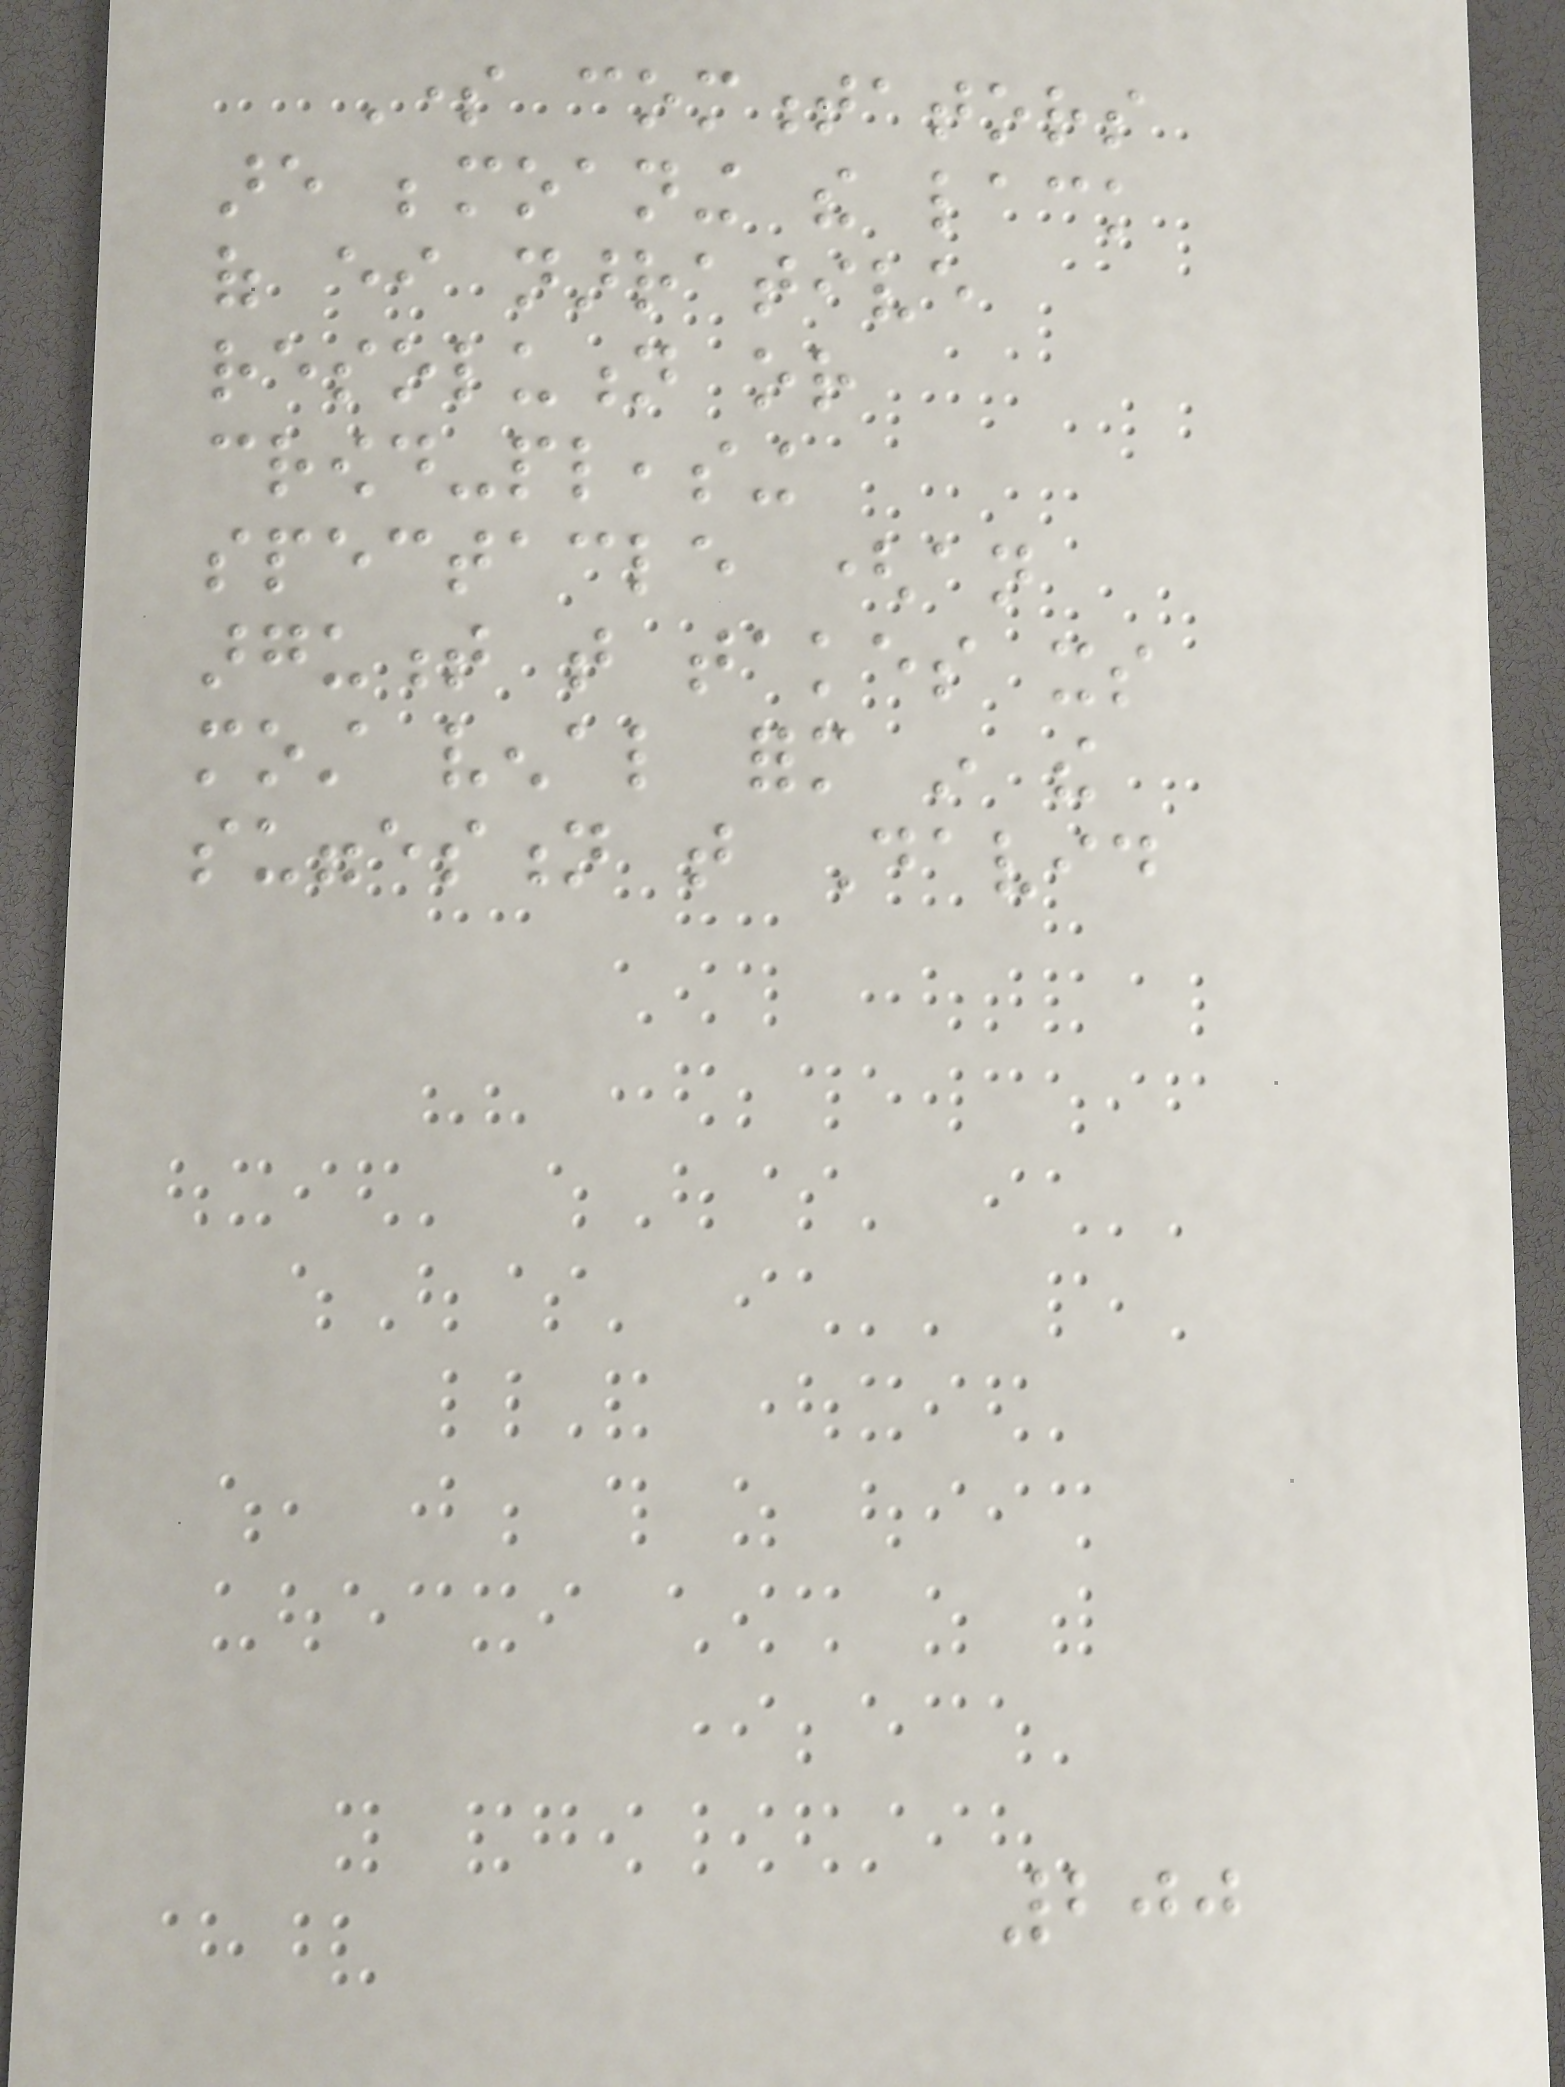Some commentators
are bemoaning the lack
of either narrative
resolution or
crowd-pleasing
spectacle (an
argument that takes its
most venal form in the
suggestion that David
200
